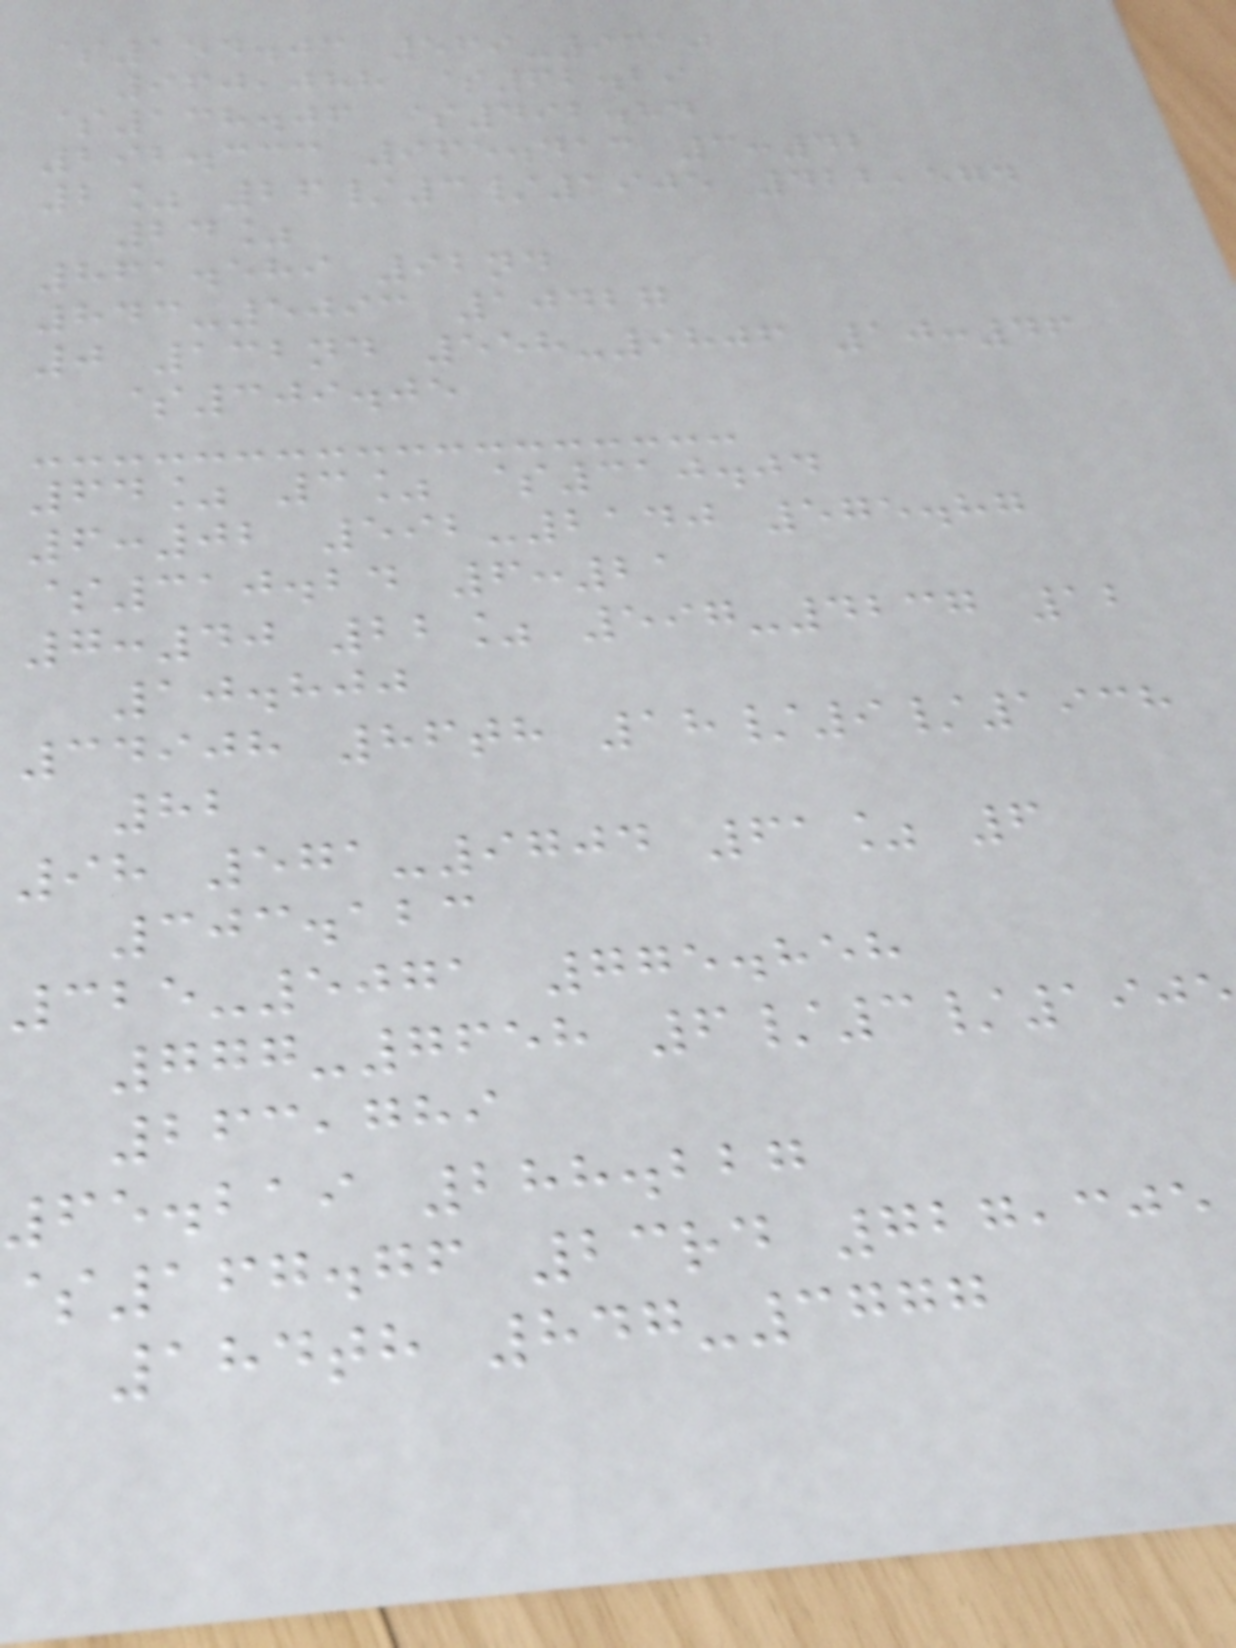$154.03 569-9310
960,088 $62.29
$138.06 $492.84
292.333 965.413 3:42
2% 26/3/1905 422,574
24%
861.589 92nd
843-5093 10427
0 132nd 558-9806 10:46
$309.05
64% 3% $310.04
6:02 592-2140 575.87
$310.24 6:21
7:40 22% 597-4237 12
10.800
34908 86th 18/9/1938
82
98 571-9704 61% 6
303.123
325-5071 775.858
777-7658 6/3/190
263,789
65.219 288.227
167.76 23rd 727,305
184th 847-3777
